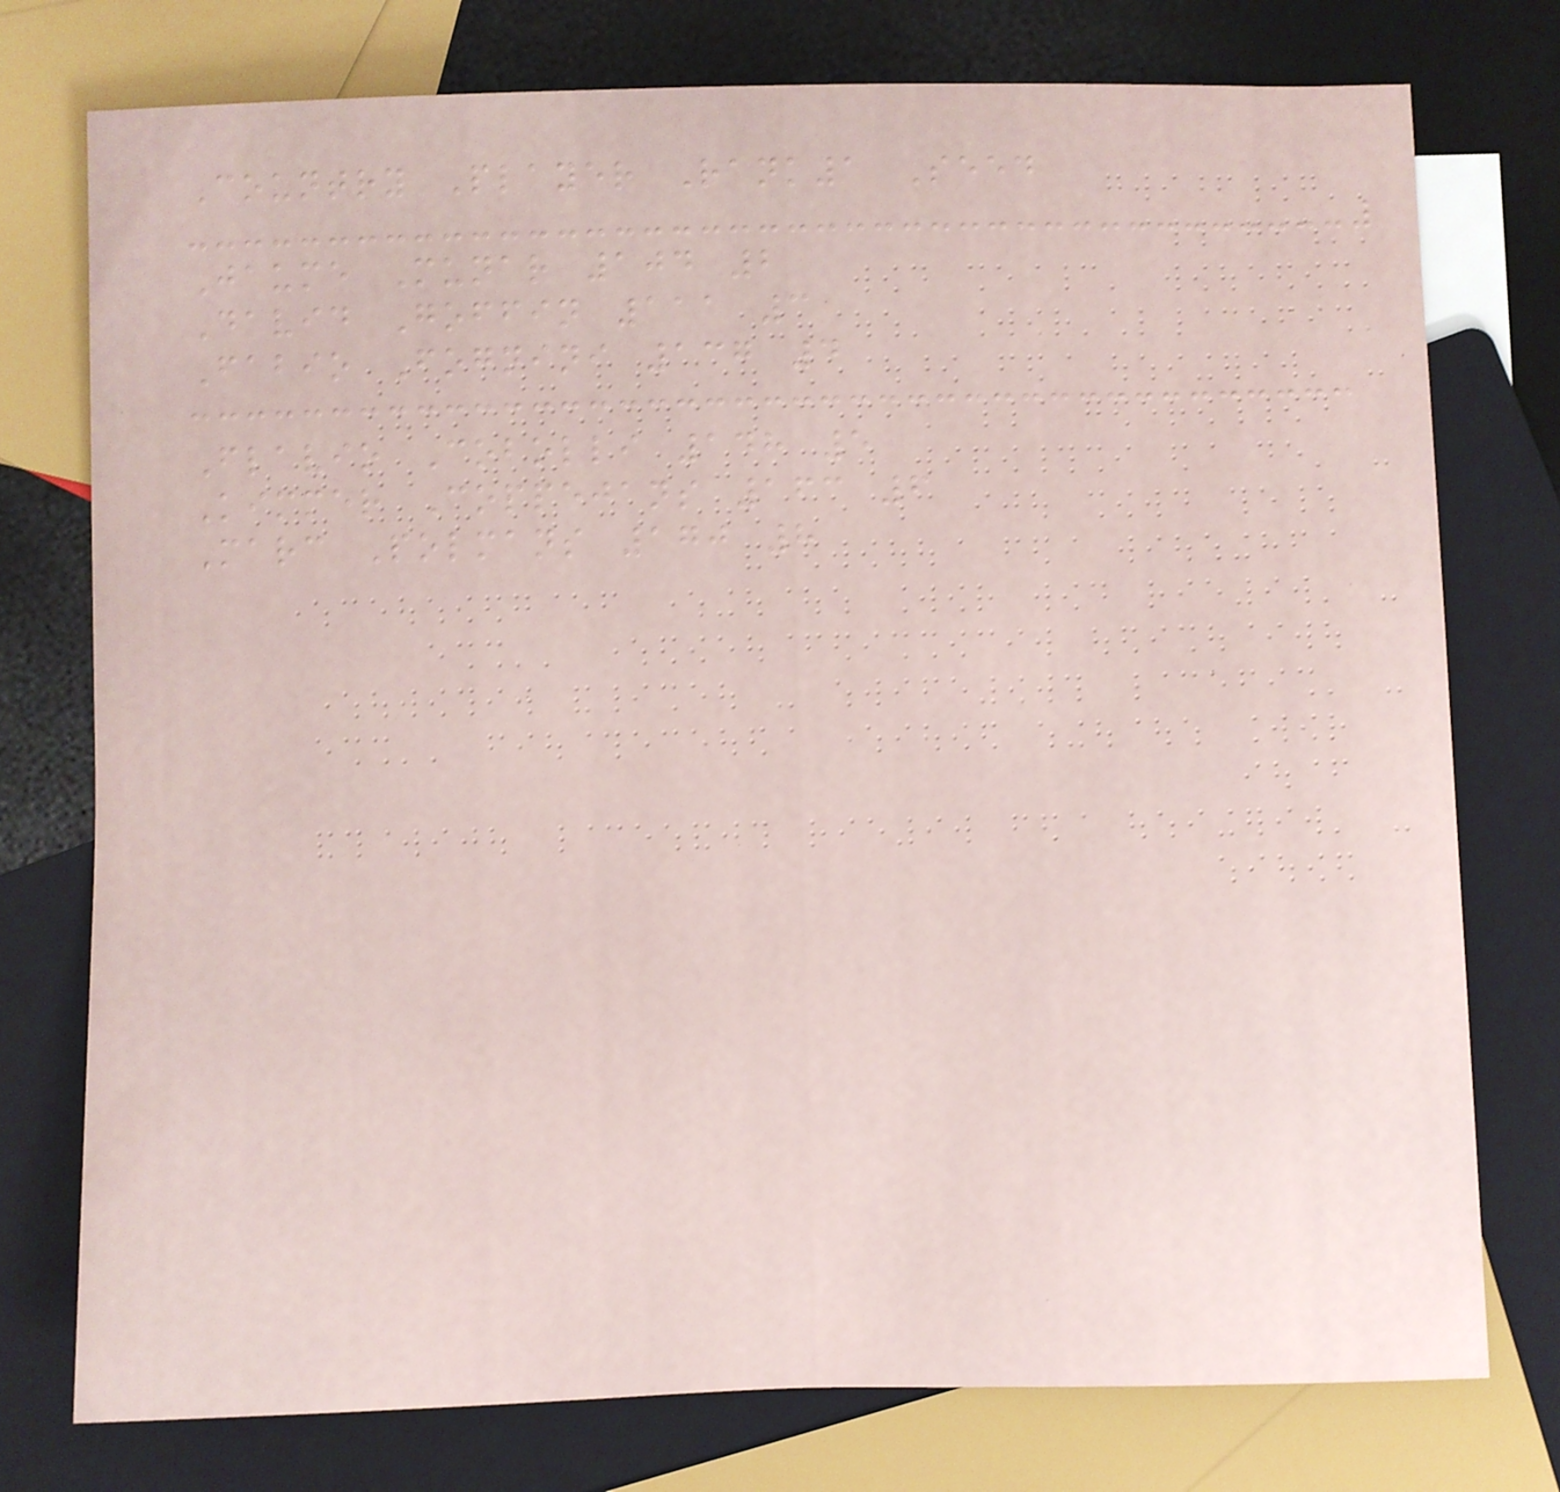Country Player Rank1 Seed
Jaume Munar 104 2
David Goffin 111 3
Fabio Fognini 137 4
Flavio Cobolli 148 5
Kimmer Coppejans 163 6
Marc Polmans 170 8
